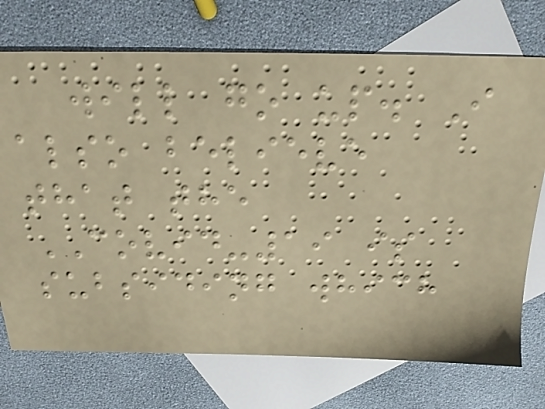will go up. I
also believe
that the
COVID-19 is
subsiding which
